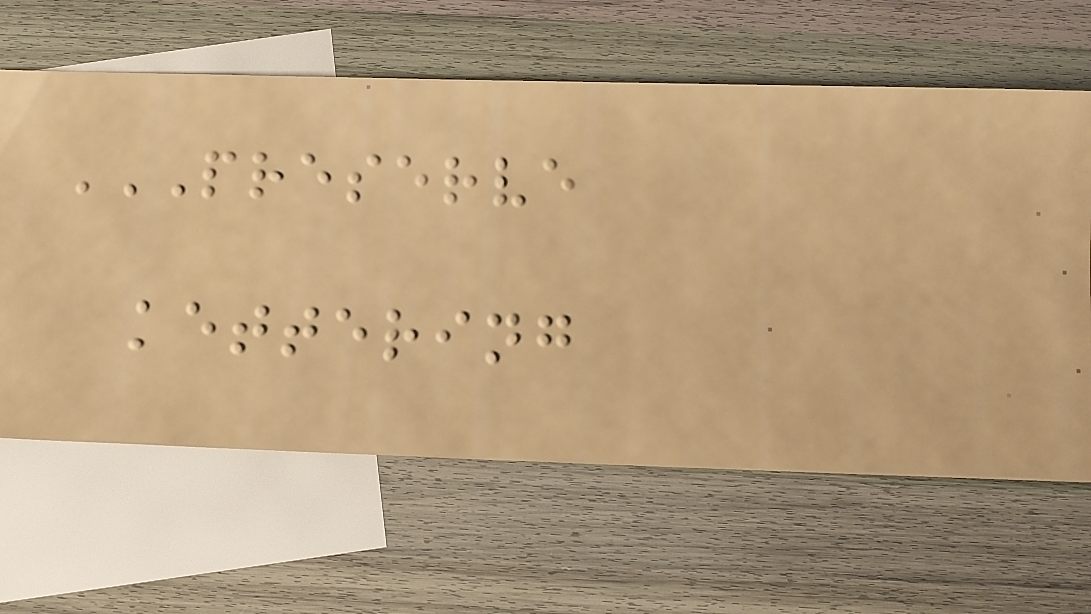PRESERVE
KETTERING
